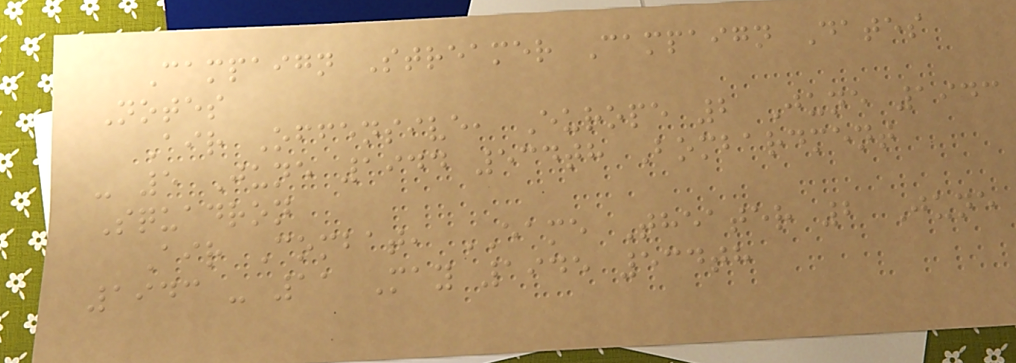Campaign Streamer Campaign Dates
Notes
Air Offensive, Europe 2 June 1943
- 5 June 1944 534th Bombardment
Squadron
Air Combat, EAME Theater 2 June
1943 - 11 May 1945 534th
